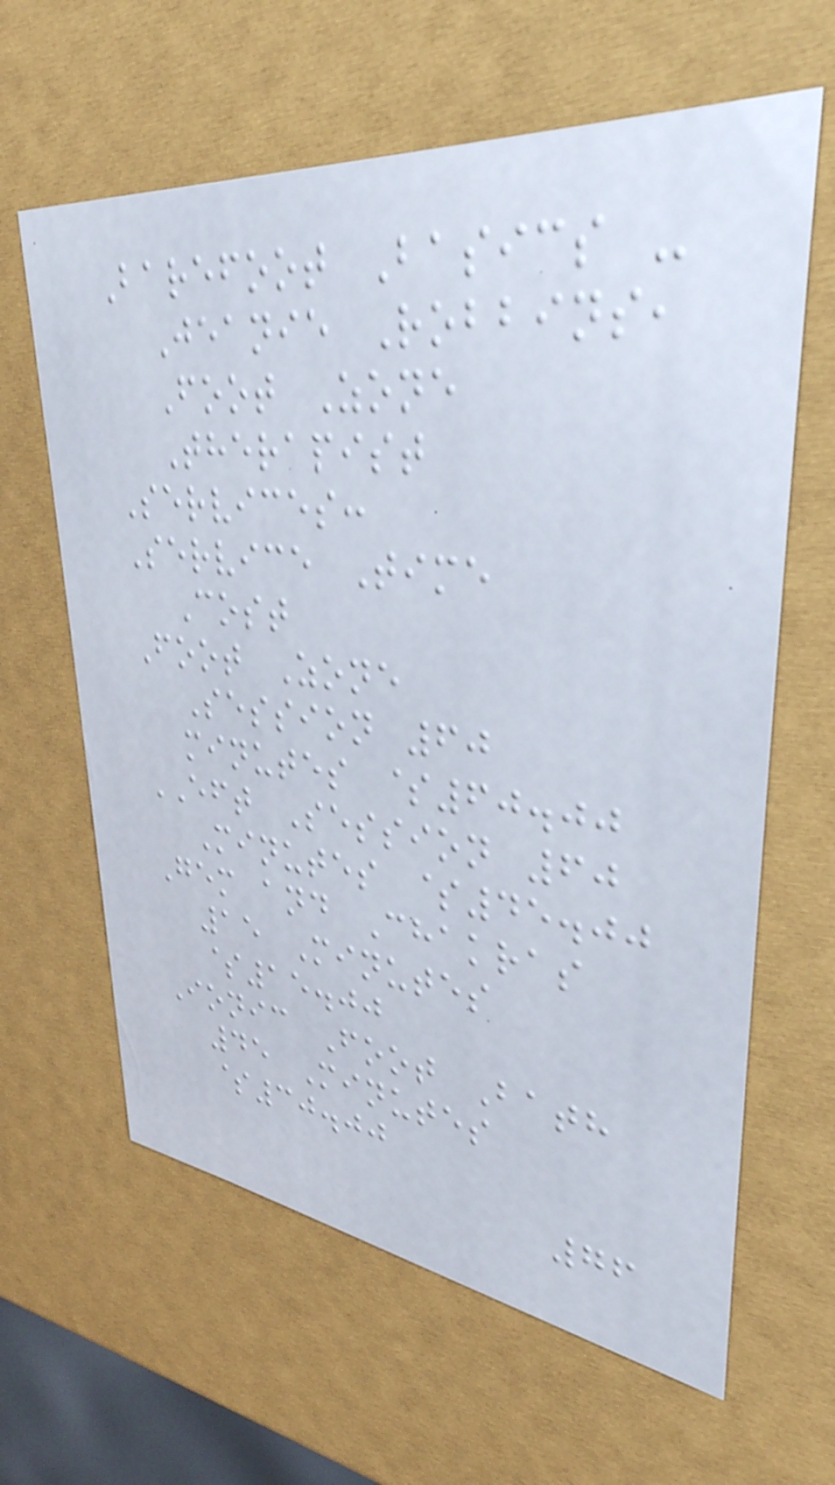Barefoot Basics -
Jeanie Robbins,
Foot Zone
Therapist
Services:
Service Time
Cost
Foot Zone
Session 60
minutes $60.00
EFT Session 60
Minutes $45.00
Gem and Chakras
15 Minutes
$15.00
Ionic Foot Bath
45 Minutes
$30.00
76
